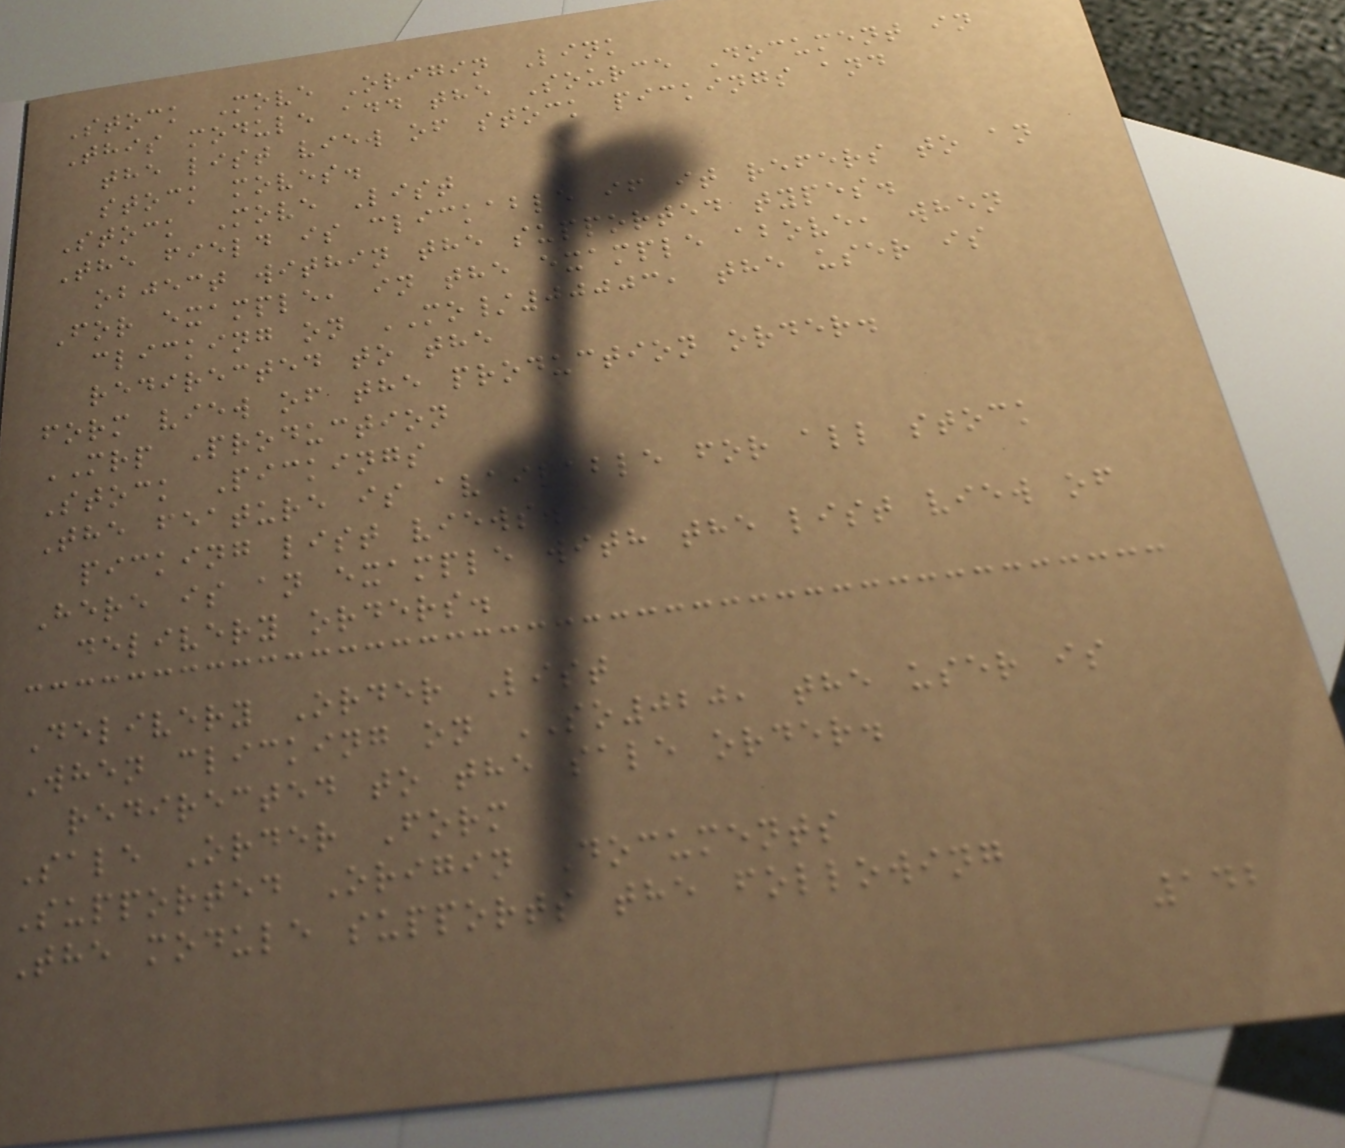Stock Move Origin Link
This module add the Source Document in
the list view of stock pickings and
stock moves.
Stock Move List
The field is clickable if it refers to an
object within the supported types.
For example, in the example above, when
clicking on MO/00003, the user is
redirected to the
form view of the production order.
MRP Production
Stock Pickings
The feature is available for all stock
picking list views.
Here is an example with the list view of
delivery orders.
Delivery Order List
When clicking on SO020, the user is
redirected to the sale order.
Sale Order Form
Supported Origin Documents
The module supports the following
142
